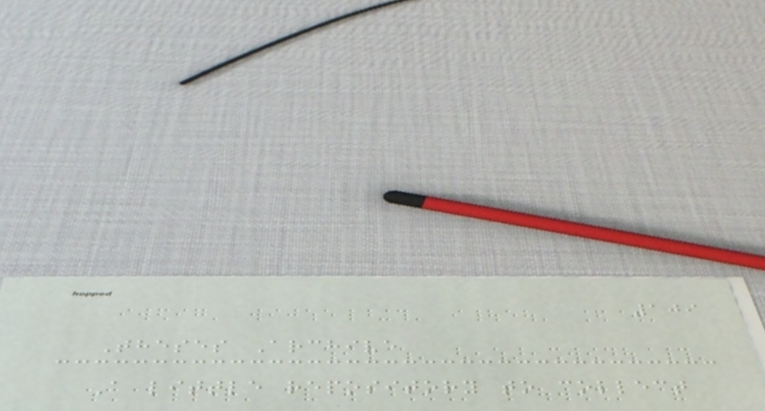109
Theses Archive
A little repository to collect
